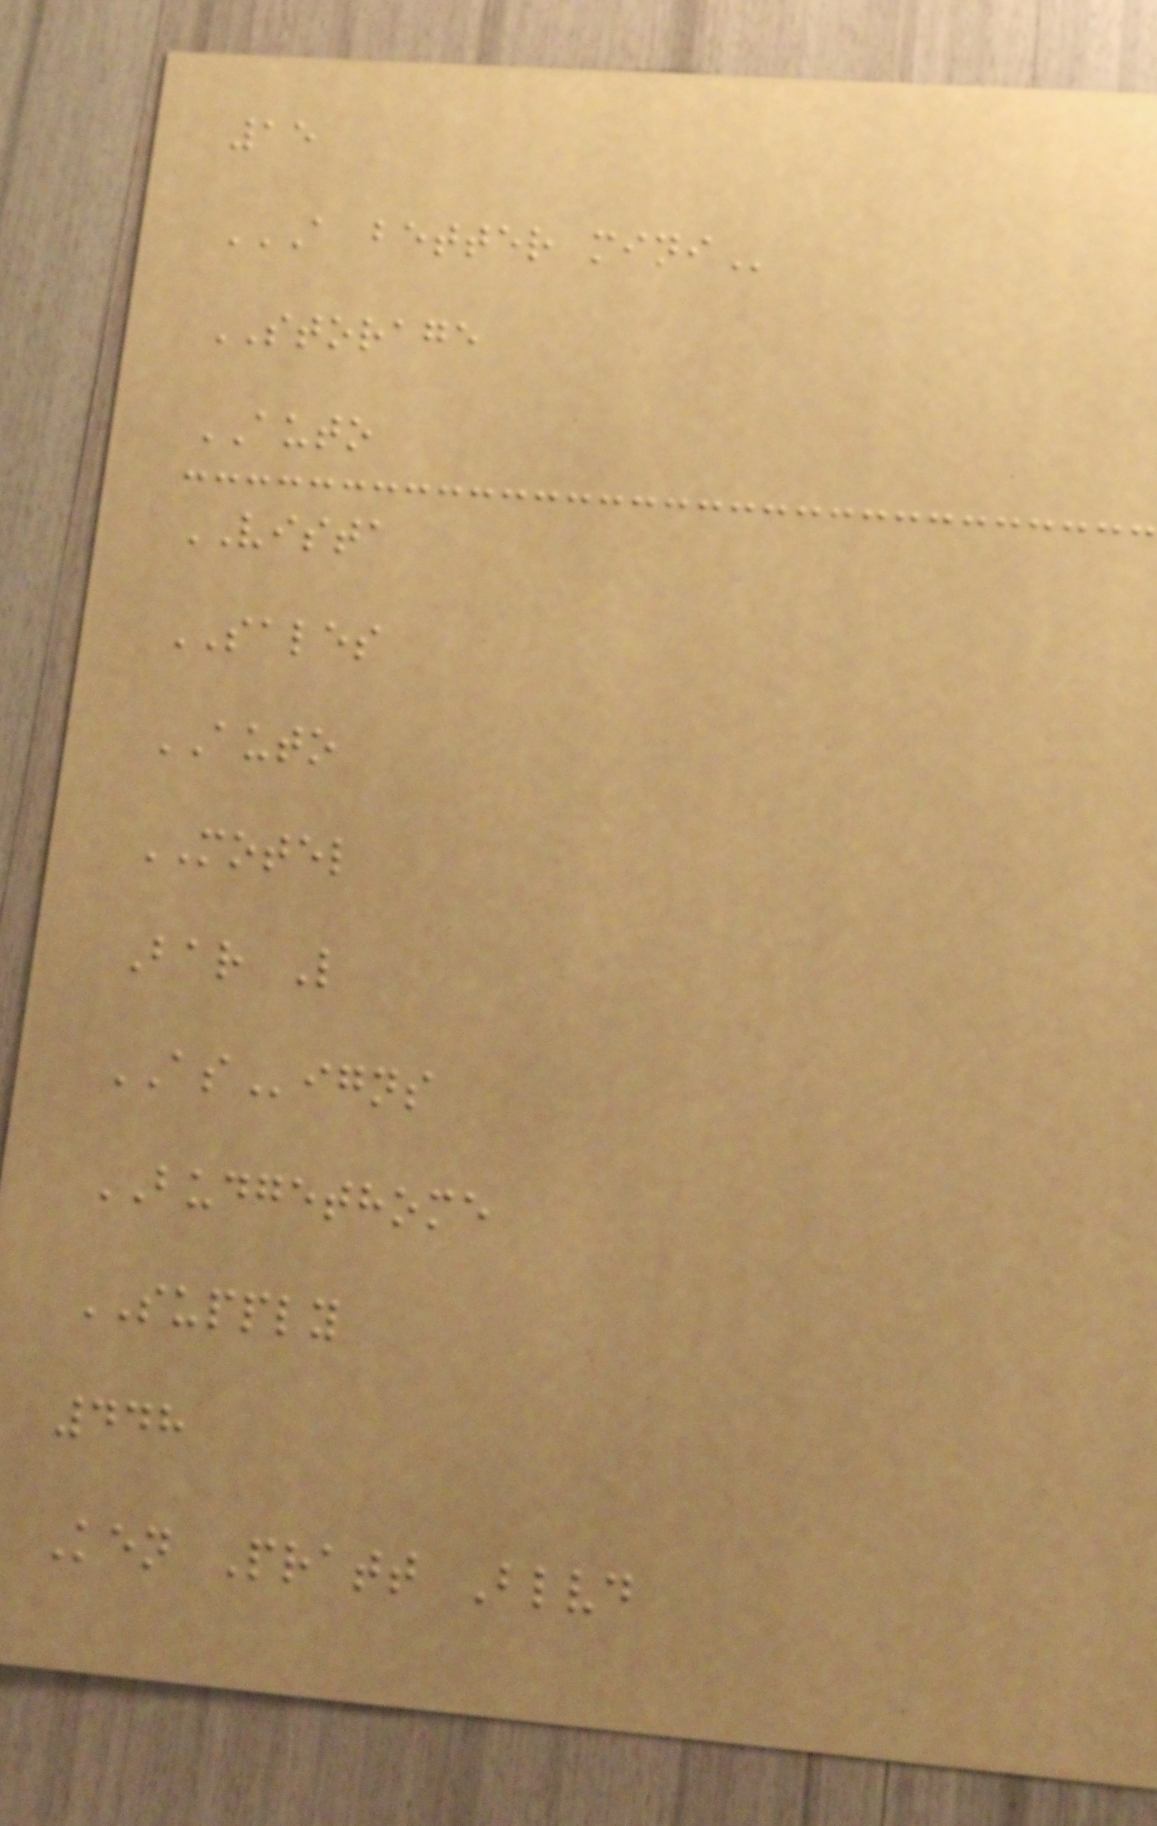15
A BETTER MINI
STORAGE
AUTO
VISTA
SALES
AUTO
MOTEL
Bar L
ASigns
BUDGETHOME
SUPPLY
448
Ken Pratt Blvd
